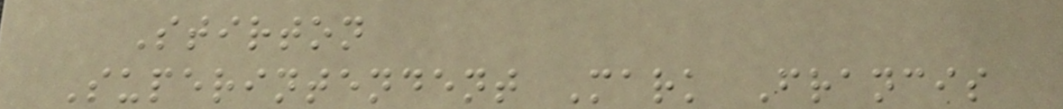Stirton
Superintendent Mark Francis
